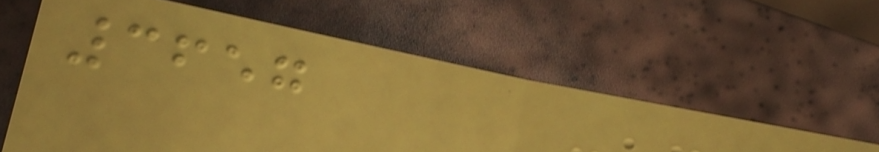3657
